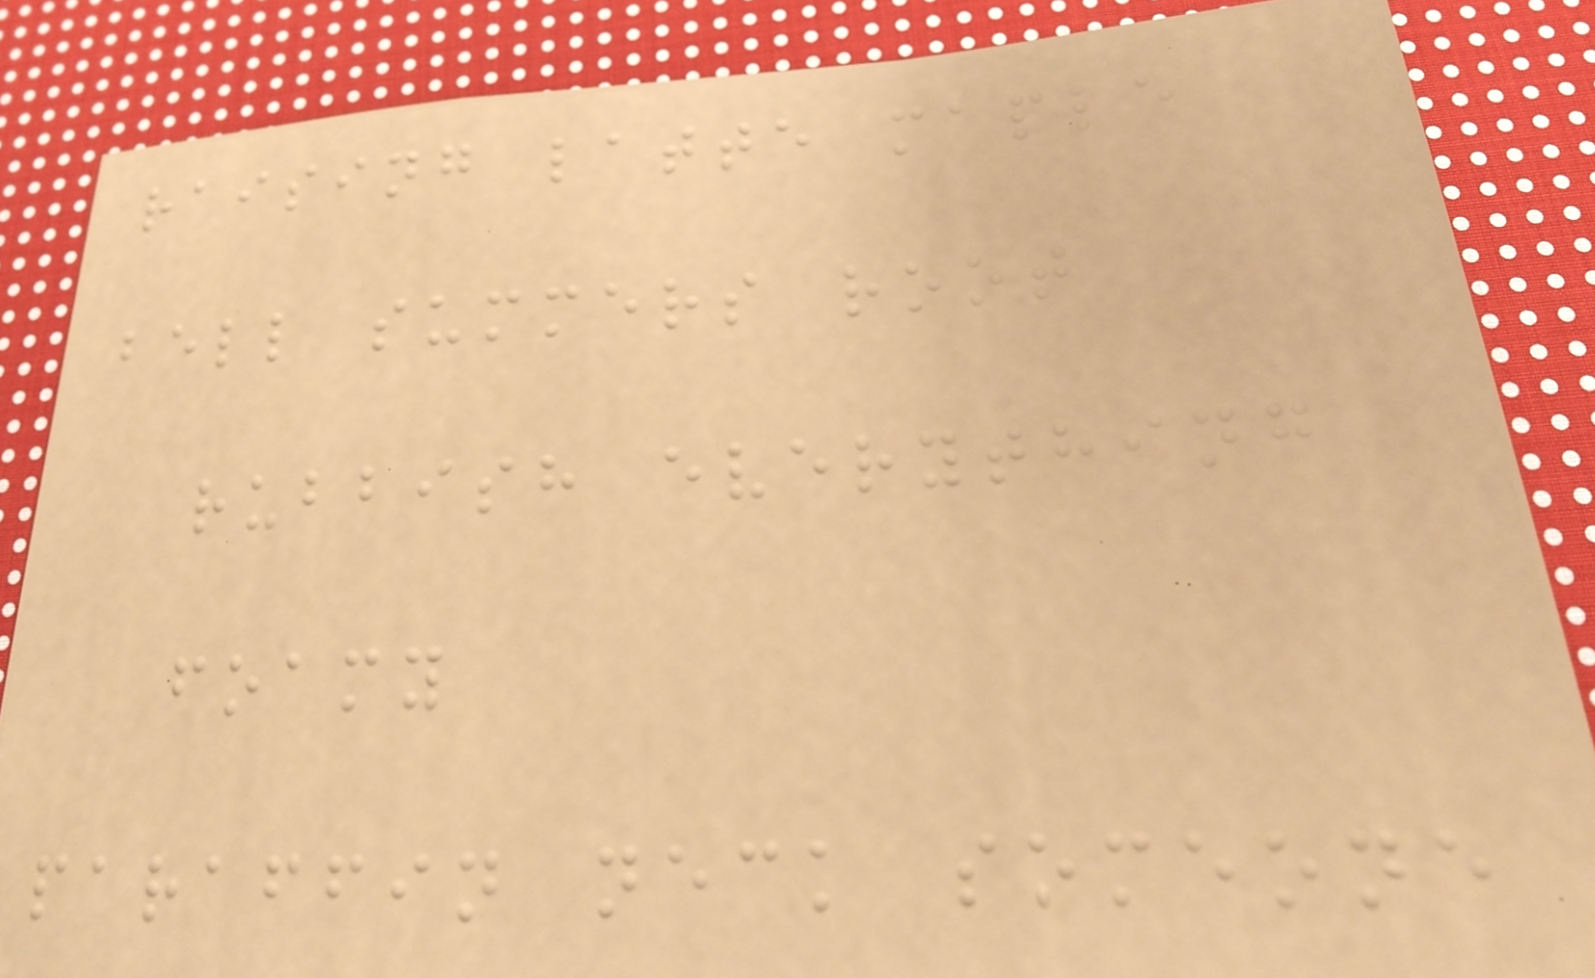raising latte maple
bell summers root
rubbish everything
foamy
paraffin neck someone
